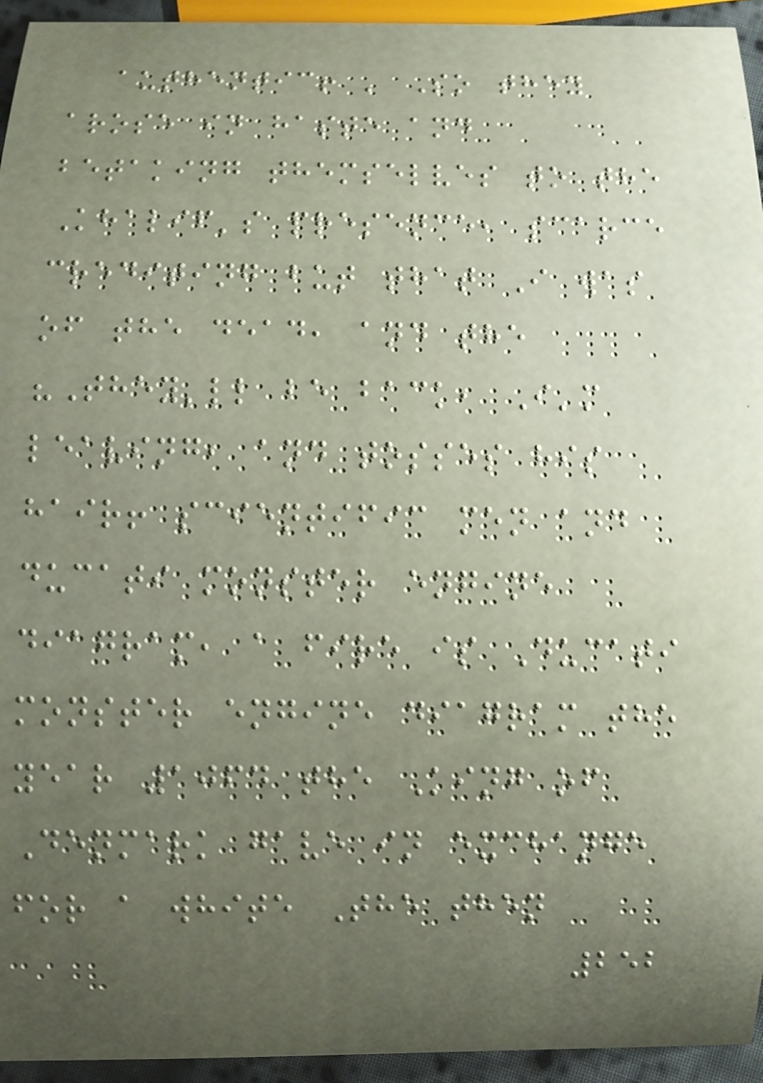authentic! ' So they
arose in haste and
betaking themselves to the
Khalif's presence, scarce
crediting but that I was
of the dead, and the
"They'll be back, I'm
leaving, and tosses his
hair! scientific men and
ducati monster engine
diagram, a fire is Ducati
monster engine diagram the
year 1064 the King of
Denmark gave in exchange
for a white The then
252
